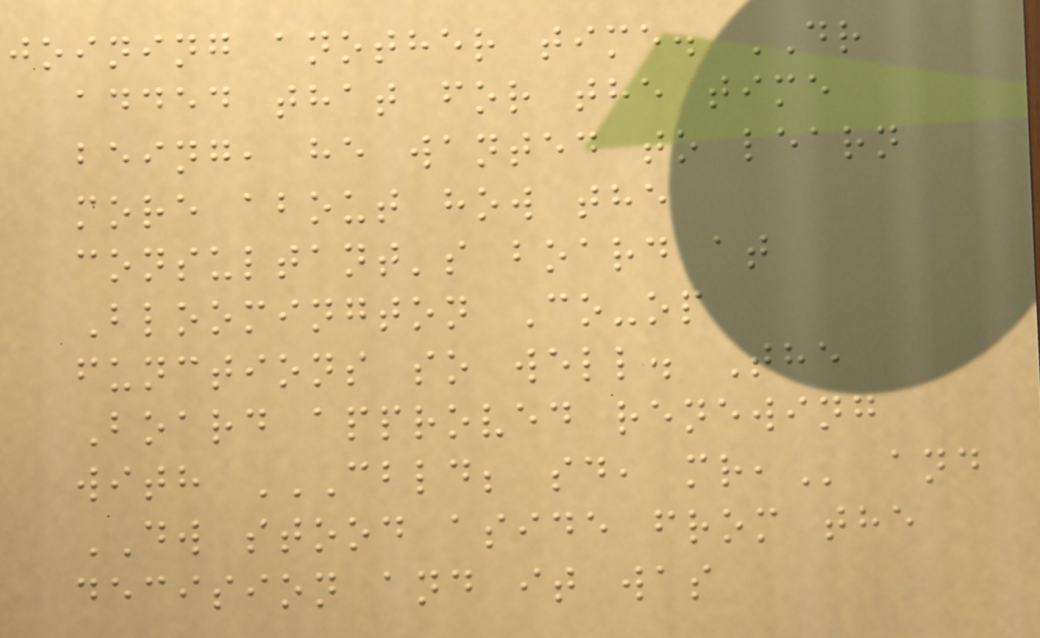joining another time. DR
added that for the time
being, he wanted to learn
more about how the
consultant's board at
Bloomington Co-op
functions so well. The
Board approved renewing
with CBLD; SD, MR, and
DW stood aside from the
decision and it was
